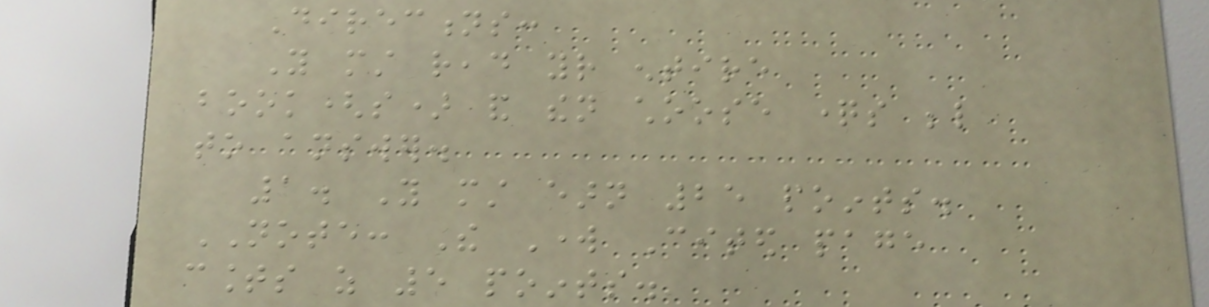Directions:
You must read your entire
book(s) and then choose questions below
to answer.
1. You must earn 25 points.
NOTE: The Work Cited page
counts as 5 points.
